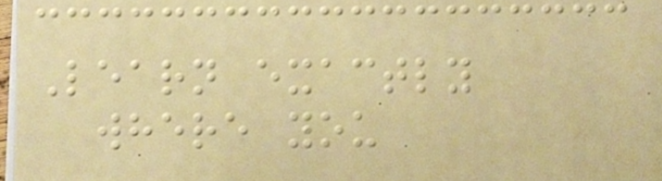Learn exactly
where you
